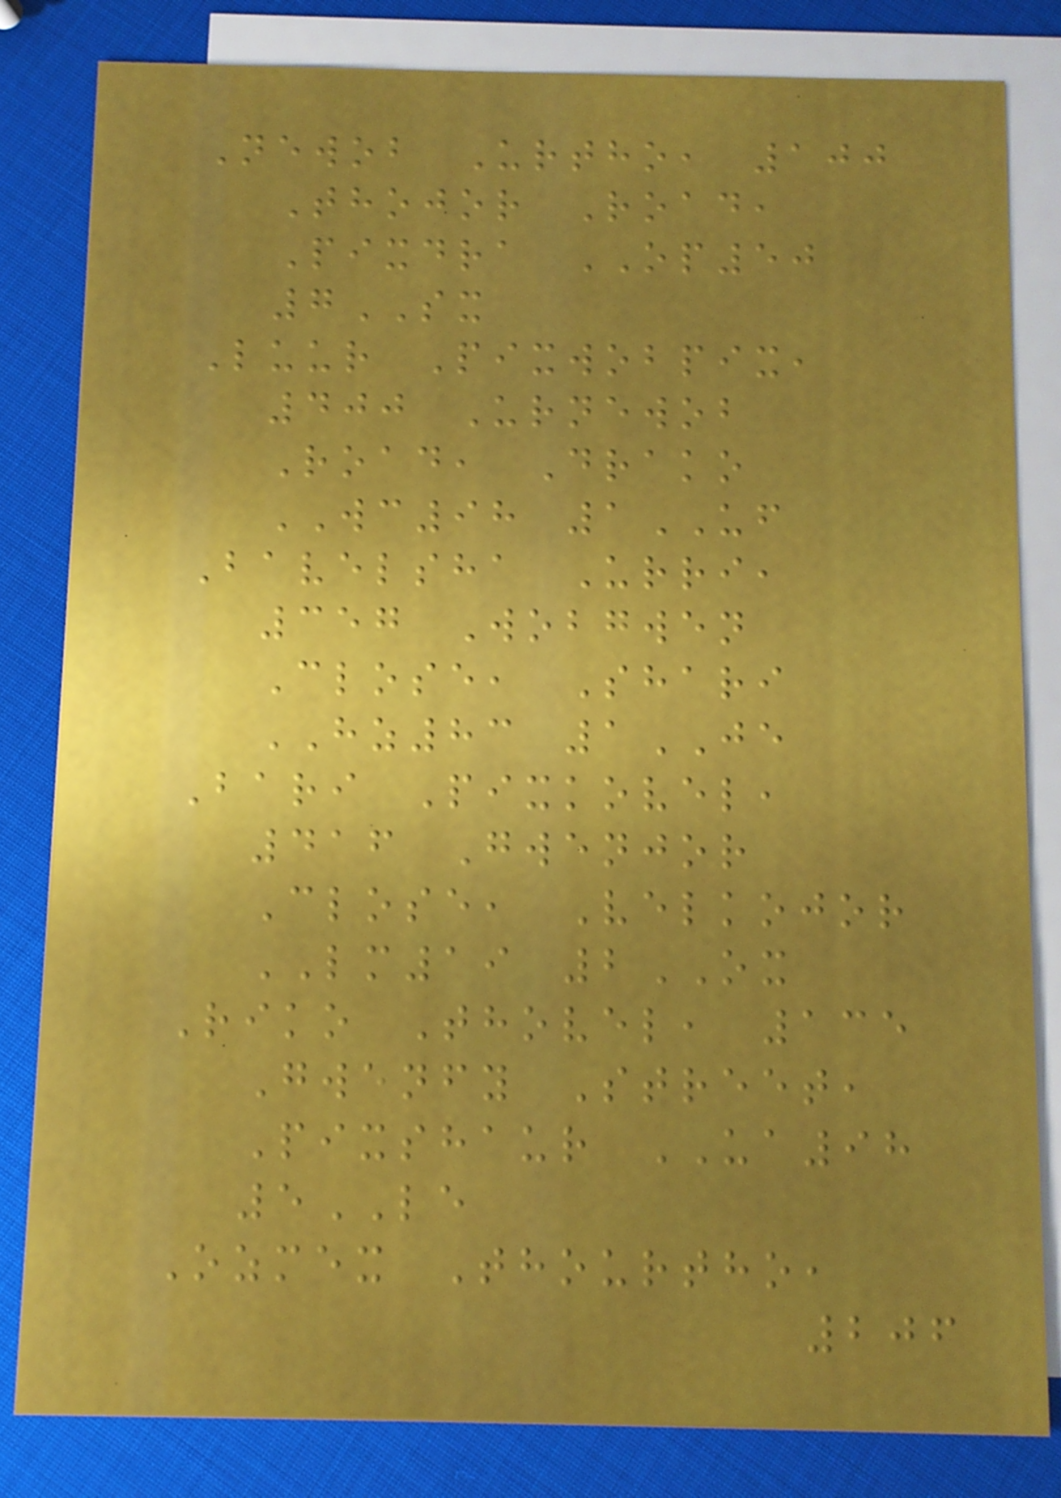Newob Urtho, 100
Thojor Road,
Pixdra OP50
7SX
Luur Pixwobpix,
400 Urnewob
Road, Drako
WC98 1UF
Bavelsha Urri,
357 Wobgwen
Close, Shari
HZ83 1JE
Bari Pixkovel,
416 Gwenjor
Close, Velkojor
LM19 2OX
Riko Thovel, 135
Gwenfy Street,
Pixshaur UA98
5LE
Ozmex Thourtho,
206
